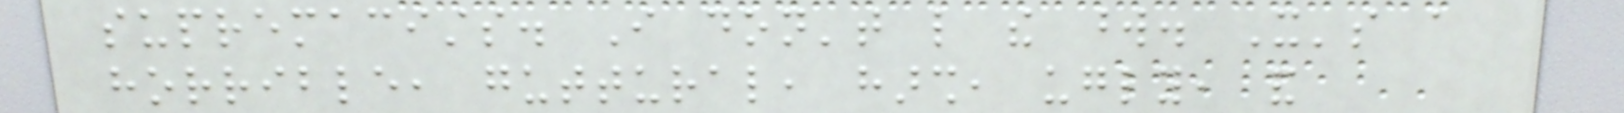supremacists. I don't like the word. It's a
horrible, guttural, harsh, ugly, and
